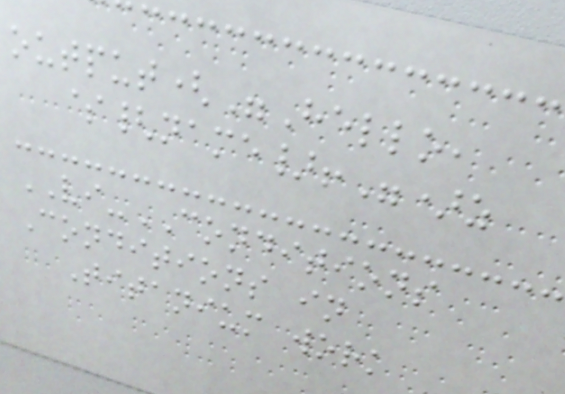output("Hello,
${name}!")z
VI-CONDITIONS
Conditions in
Titanium work
